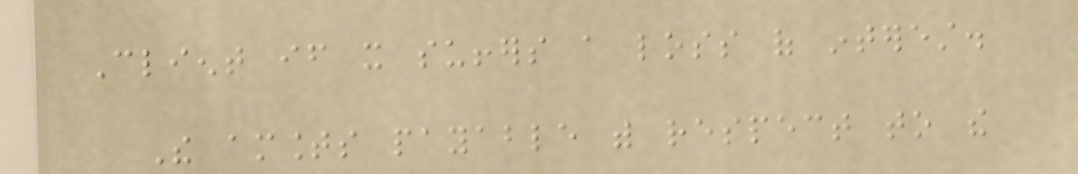Client if it suffers a loss of interest.
The amounts payable with respect to the
